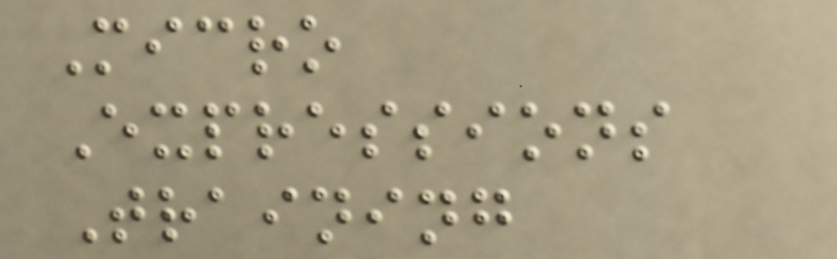Micro
Expressions
Training
